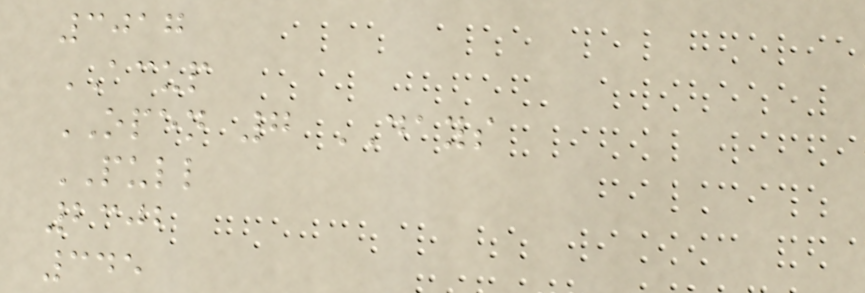3017
ACUP
OPEN 7 DAYS
PULL
2302
345
